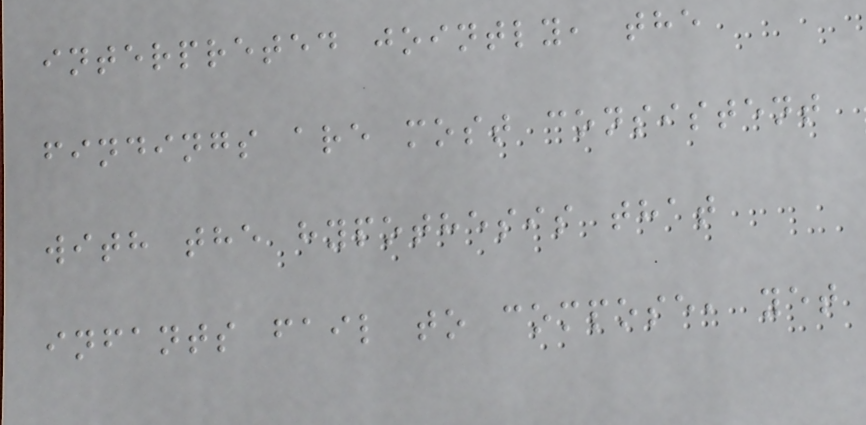interpreted jointly, the
findings are most consistent
with the hypothesis that
infants fail to compose, yet
